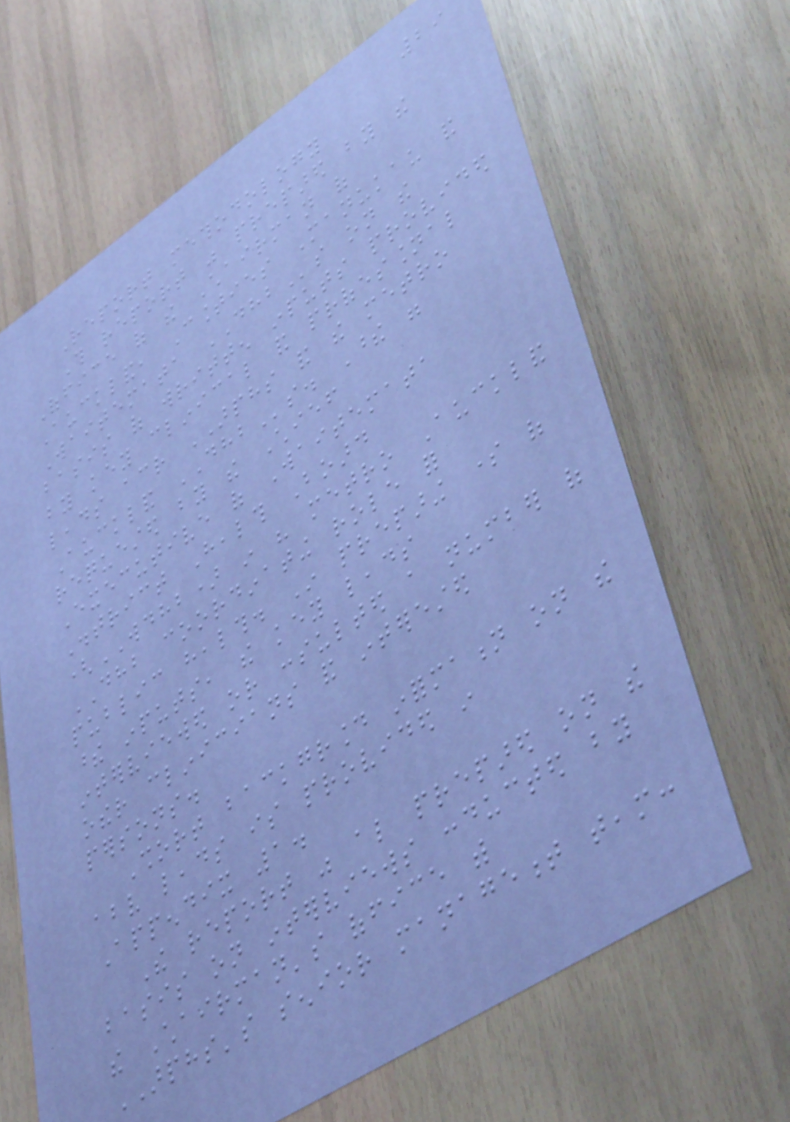29
Report methodology
This report was prepared by the
Office of the Chairman of
Auckland, Counties Manukau and
Waitemata DHBs on the
basis of written inputs provided
by key clinical and professional
leads across ARPHS and the metro
Auckland DHBs. These were
requested by the Chief
Executive of Waitemata
District Health Board
(WDHB) in his metro Auckland
DHB coordinating role for
public health. In preparing some of
these inputs, the key leads
interviewed or consulted a number of
other clinicians and interested
persons.
Short background information on the
above leads is provided in
Appendix 1.
The report was also prepared on the
basis on interviews conducted by
the Chairman's office with
ARPHS's senior management team:
